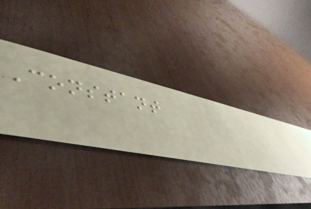Constant
